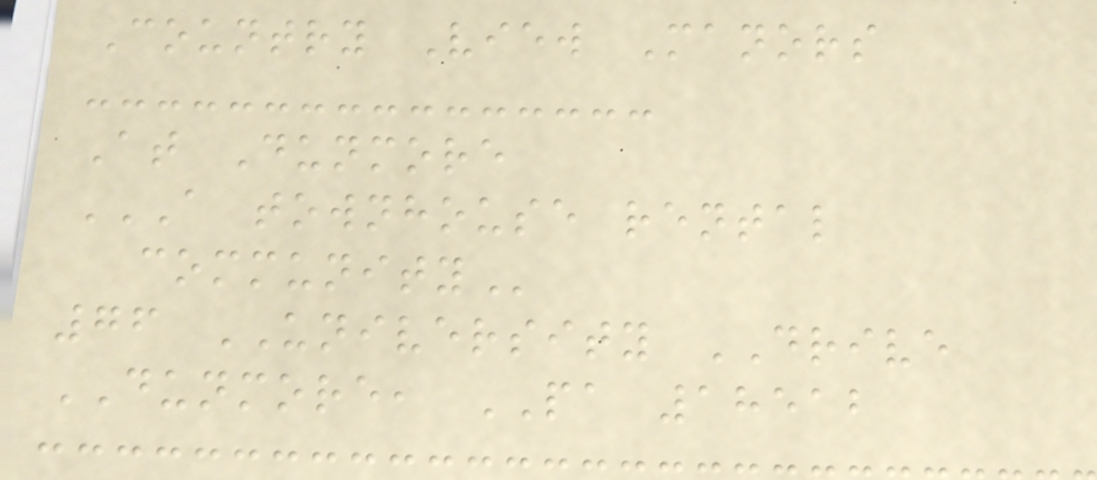Country View Manors
At Dunmore
A TOWNHOUSE RENTAL
COMMUNITY
76 UNIVERSITY DRIVE
DUNMORE, PA 18512
